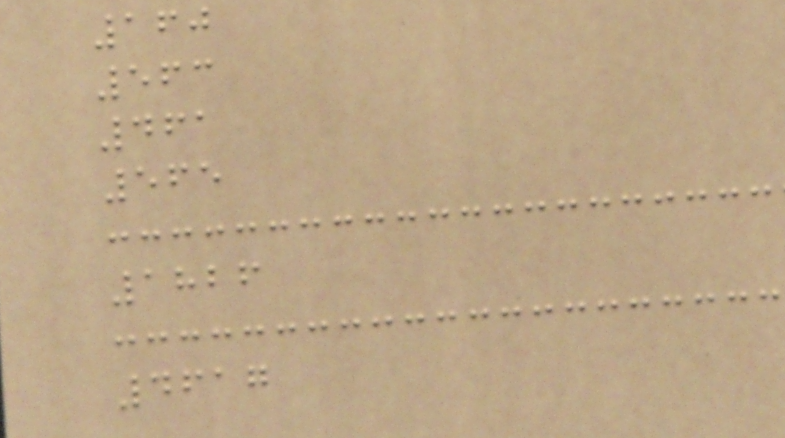160
563
461
565
1826
4617
